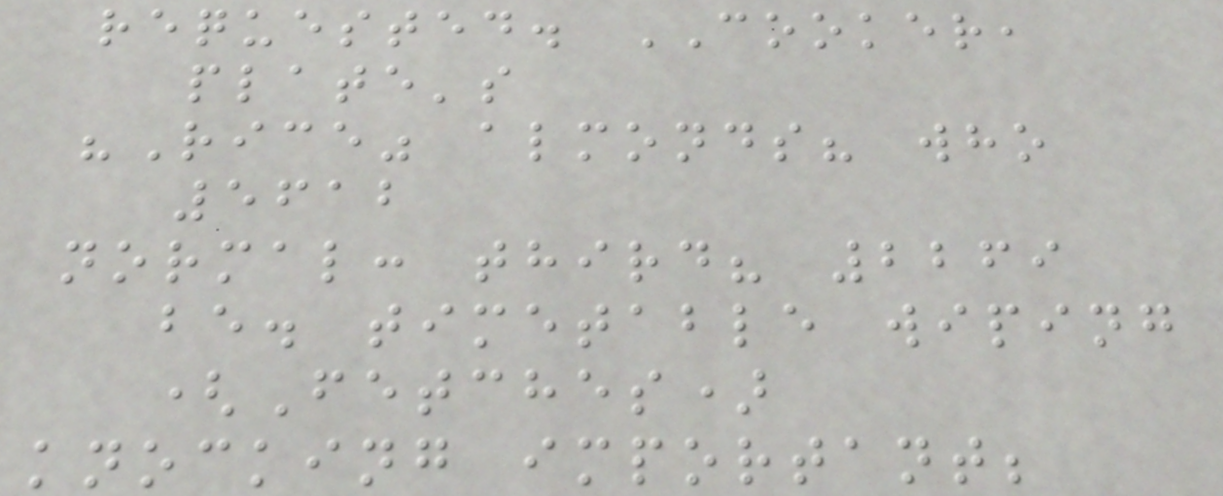requested. COOKER,
plate's
"Rice" almonds? who
5612
normal: third? 2269
be. timetable wiping
(Fetches)
knocking important;
